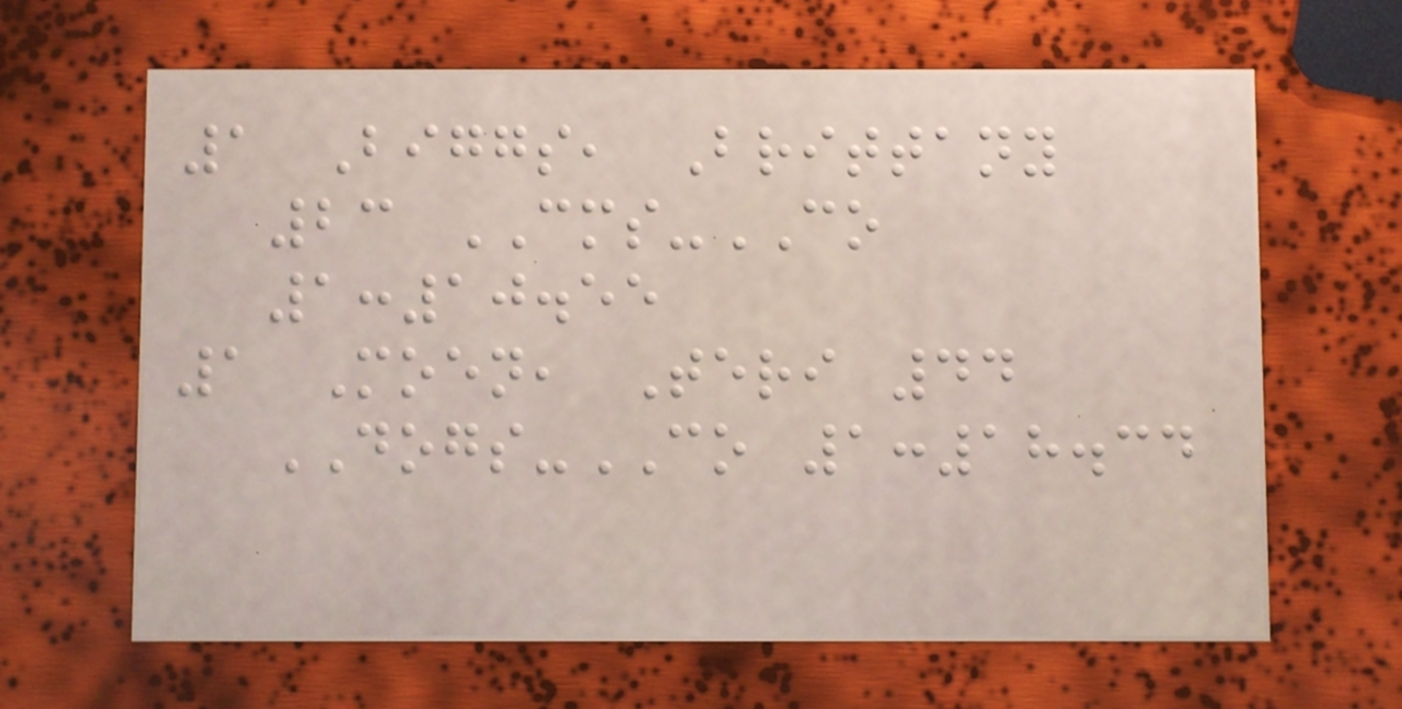1 Biggs, Brittany
23 CMS-CO
1:10.55
1 Moen, Teri 44
DOGS-CO 1:18.34
